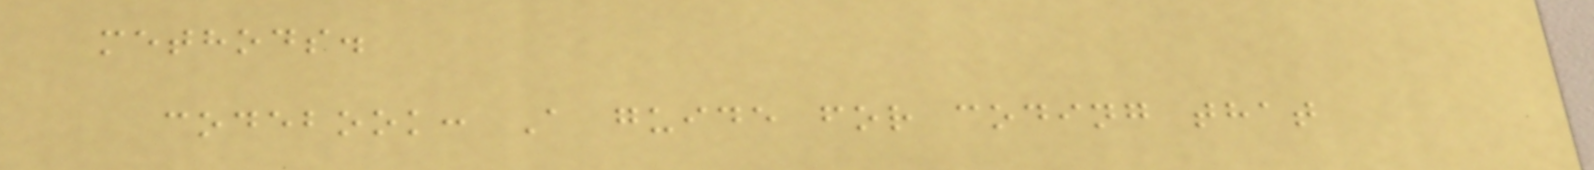methods.
codebook: A guide for coding that
